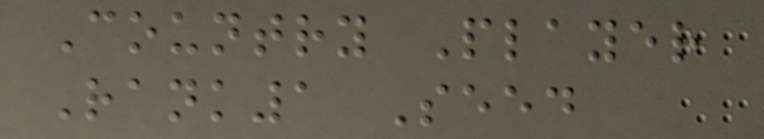Country Player
Rank1 Seed
